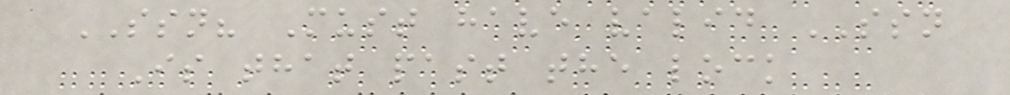SSN? Must have valid SSN
Is that past the lock
